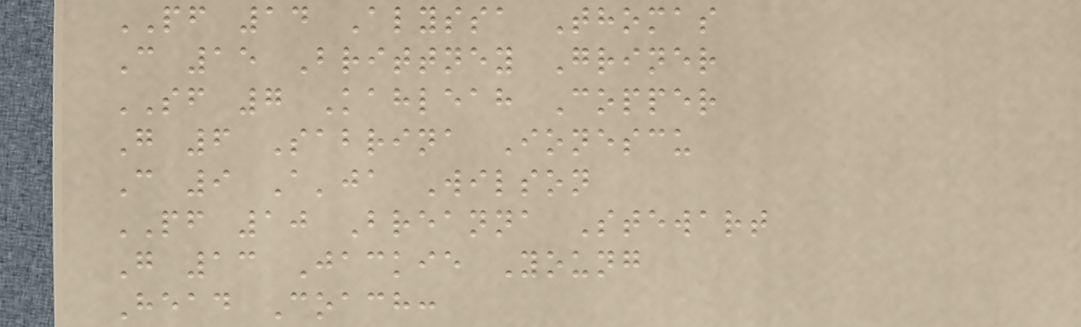PF 14 Alyssa Thomas
C 15 Brittney Griner
SF 7 Kahleah Copper
G 6 Sabrina Ionescu
C 9 A'ja Wilson
PF 10 Breanna Stewart
G 13 Jackie Young
Head Coach:
